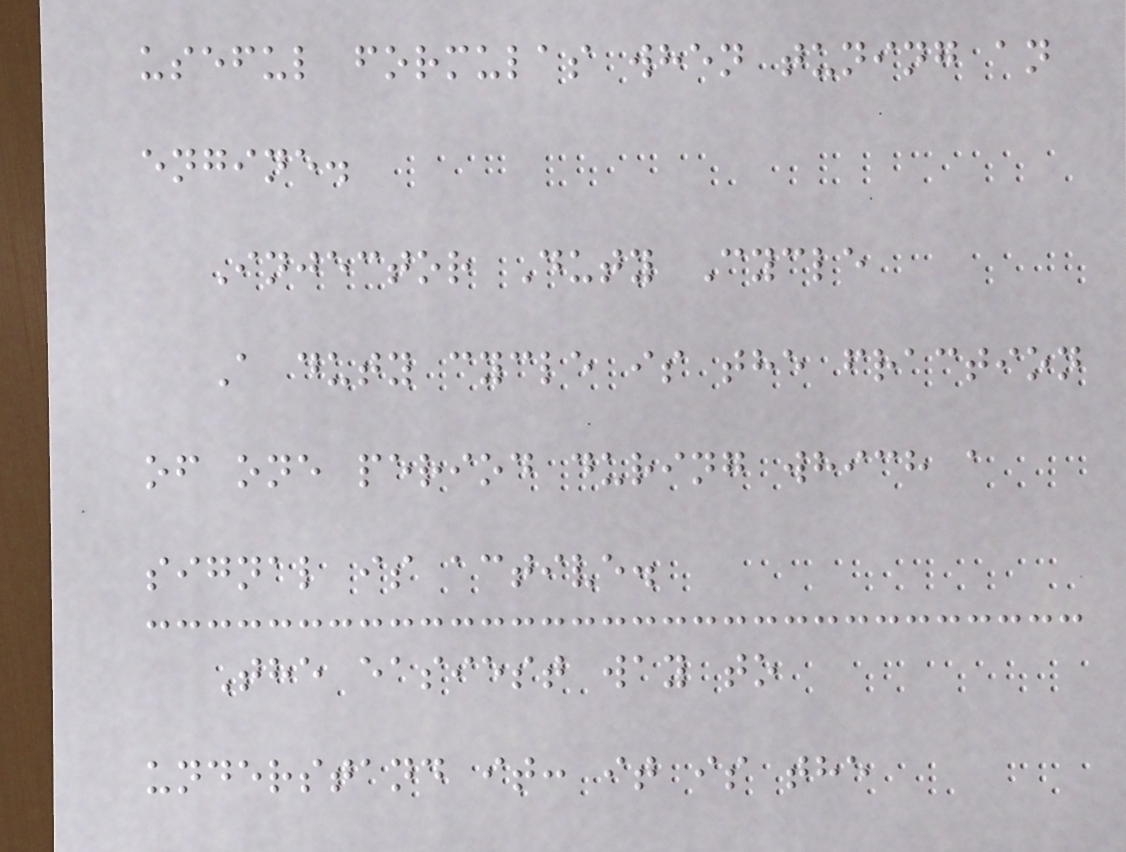useful formulas when tuning an
engine.
Injector Duty Cycle
A duty cycle is the fraction
of one period during which a
signal is active.
The easiest way to
understand it: it is the
